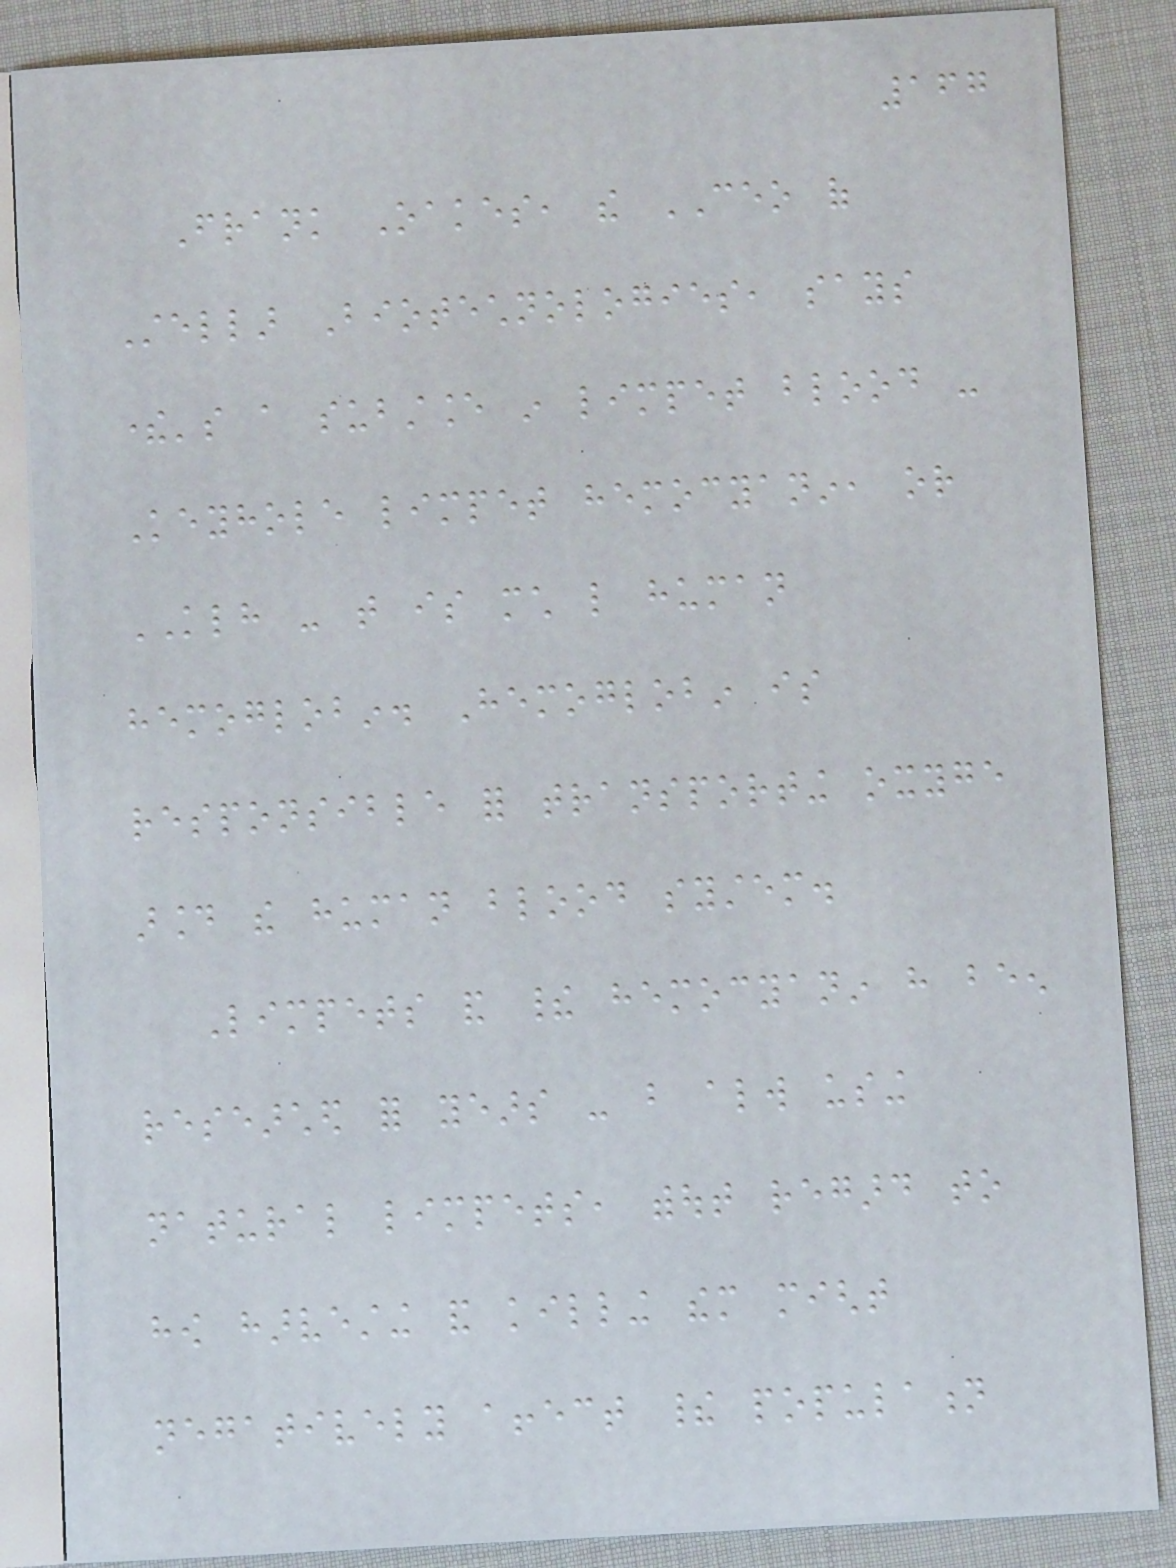167
Frank Oakes, the CEO of
Stellar Biotechnologies, says
there's a substance in limpet blood -
Keyhole limpet hemocyanin, or
KLH - that is much like human
hemoglobin. Hemoglobin is
responsible for transporting oxyge
around the human blood system.
Limpets and their hemocyanin have been
researched for years - but always using
natural limpets, without regard to
how harvesting and killing them might
negatively affect their population
